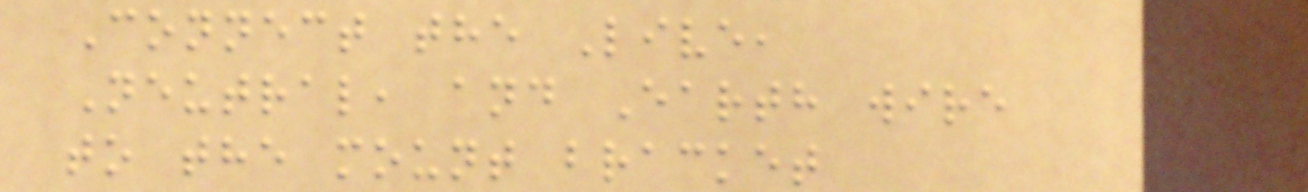Connect the Live,
Neutral, and Earth wire
to the mount bracket
